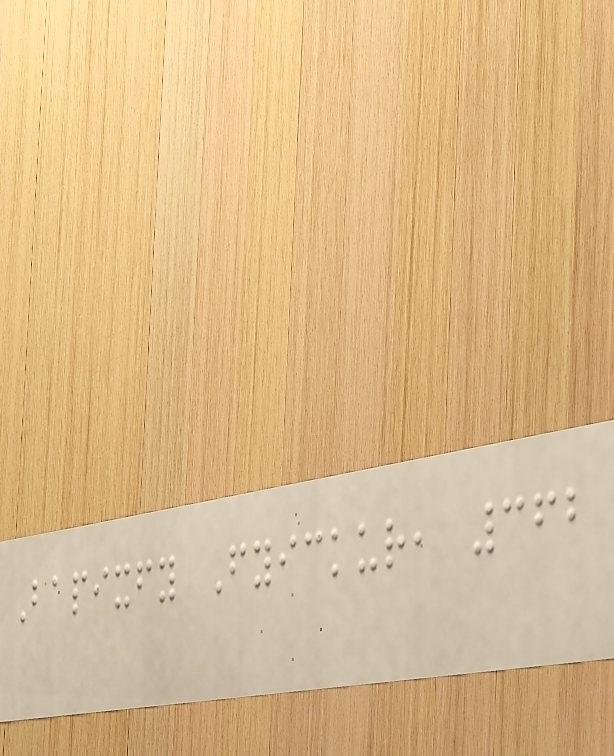Bapixfy Fyickur, 362
